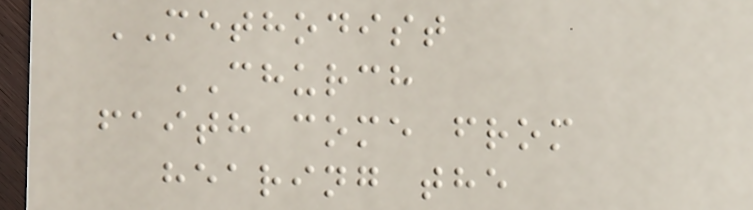METHODIST
CHURCH
faith come from
hearing the
